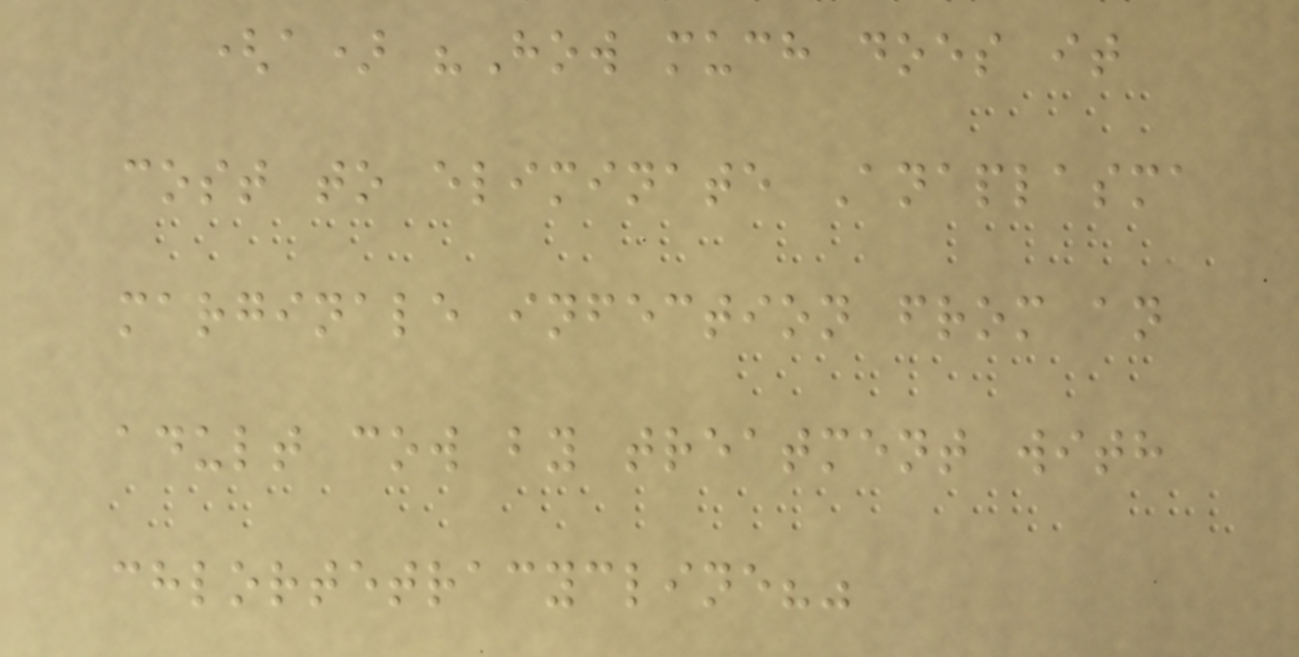(a) "How much does it
cost to eliminate Anaplasma
marginale infection from an
adult cow by treatment with
chlortetracycline?"
